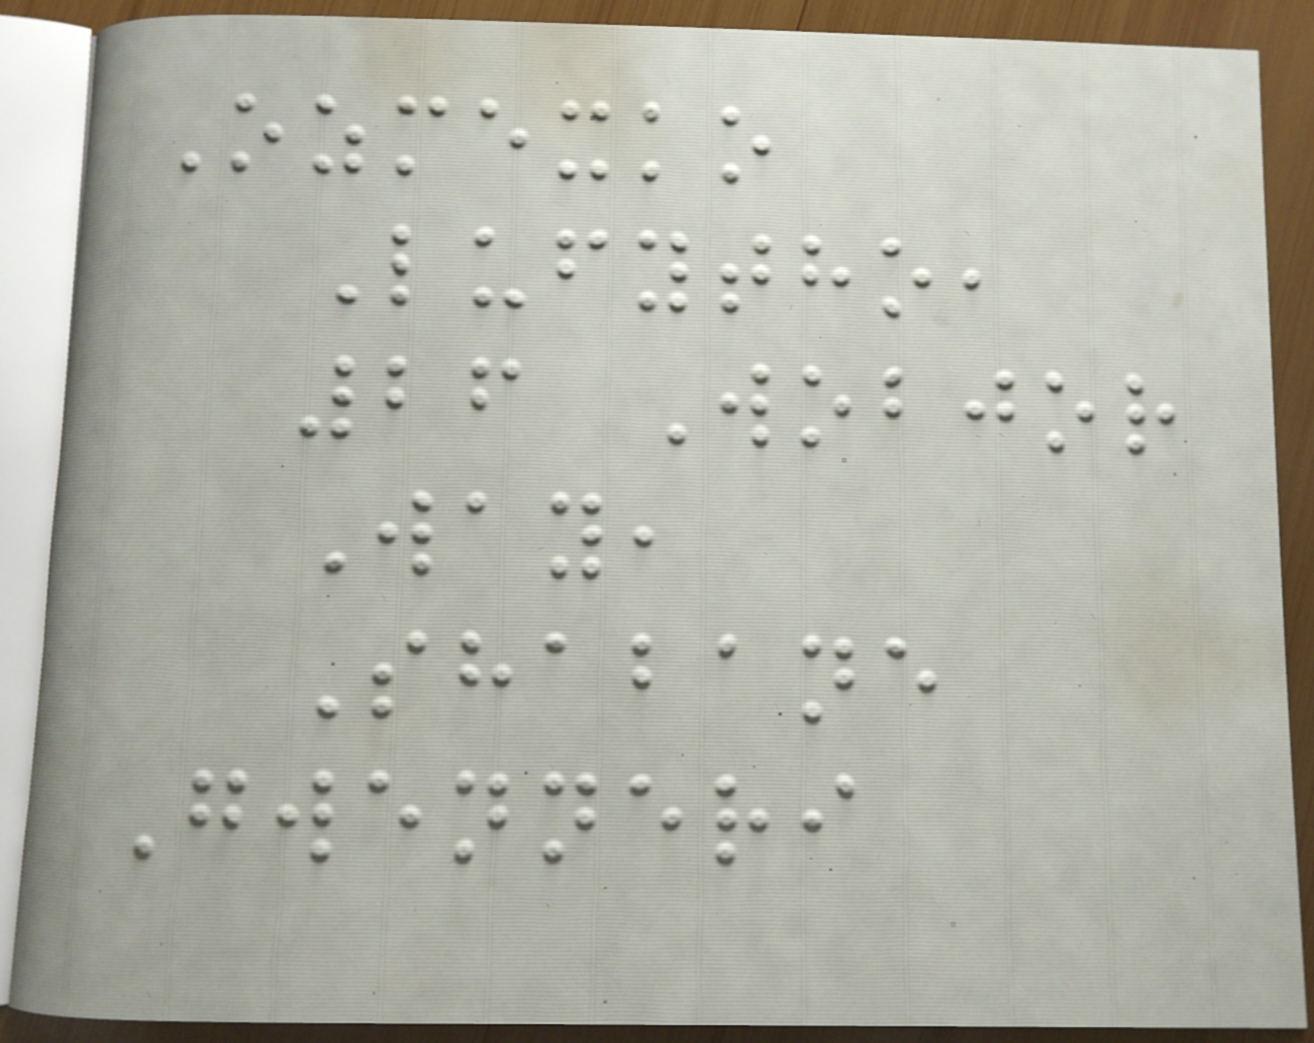Ozmexko
Lufytho,
26 Wobjor
Way,
Shabane
Gwenneri
